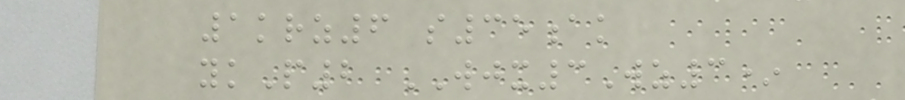1krz6 s35ak
ykP2 WJX3Wz3*
